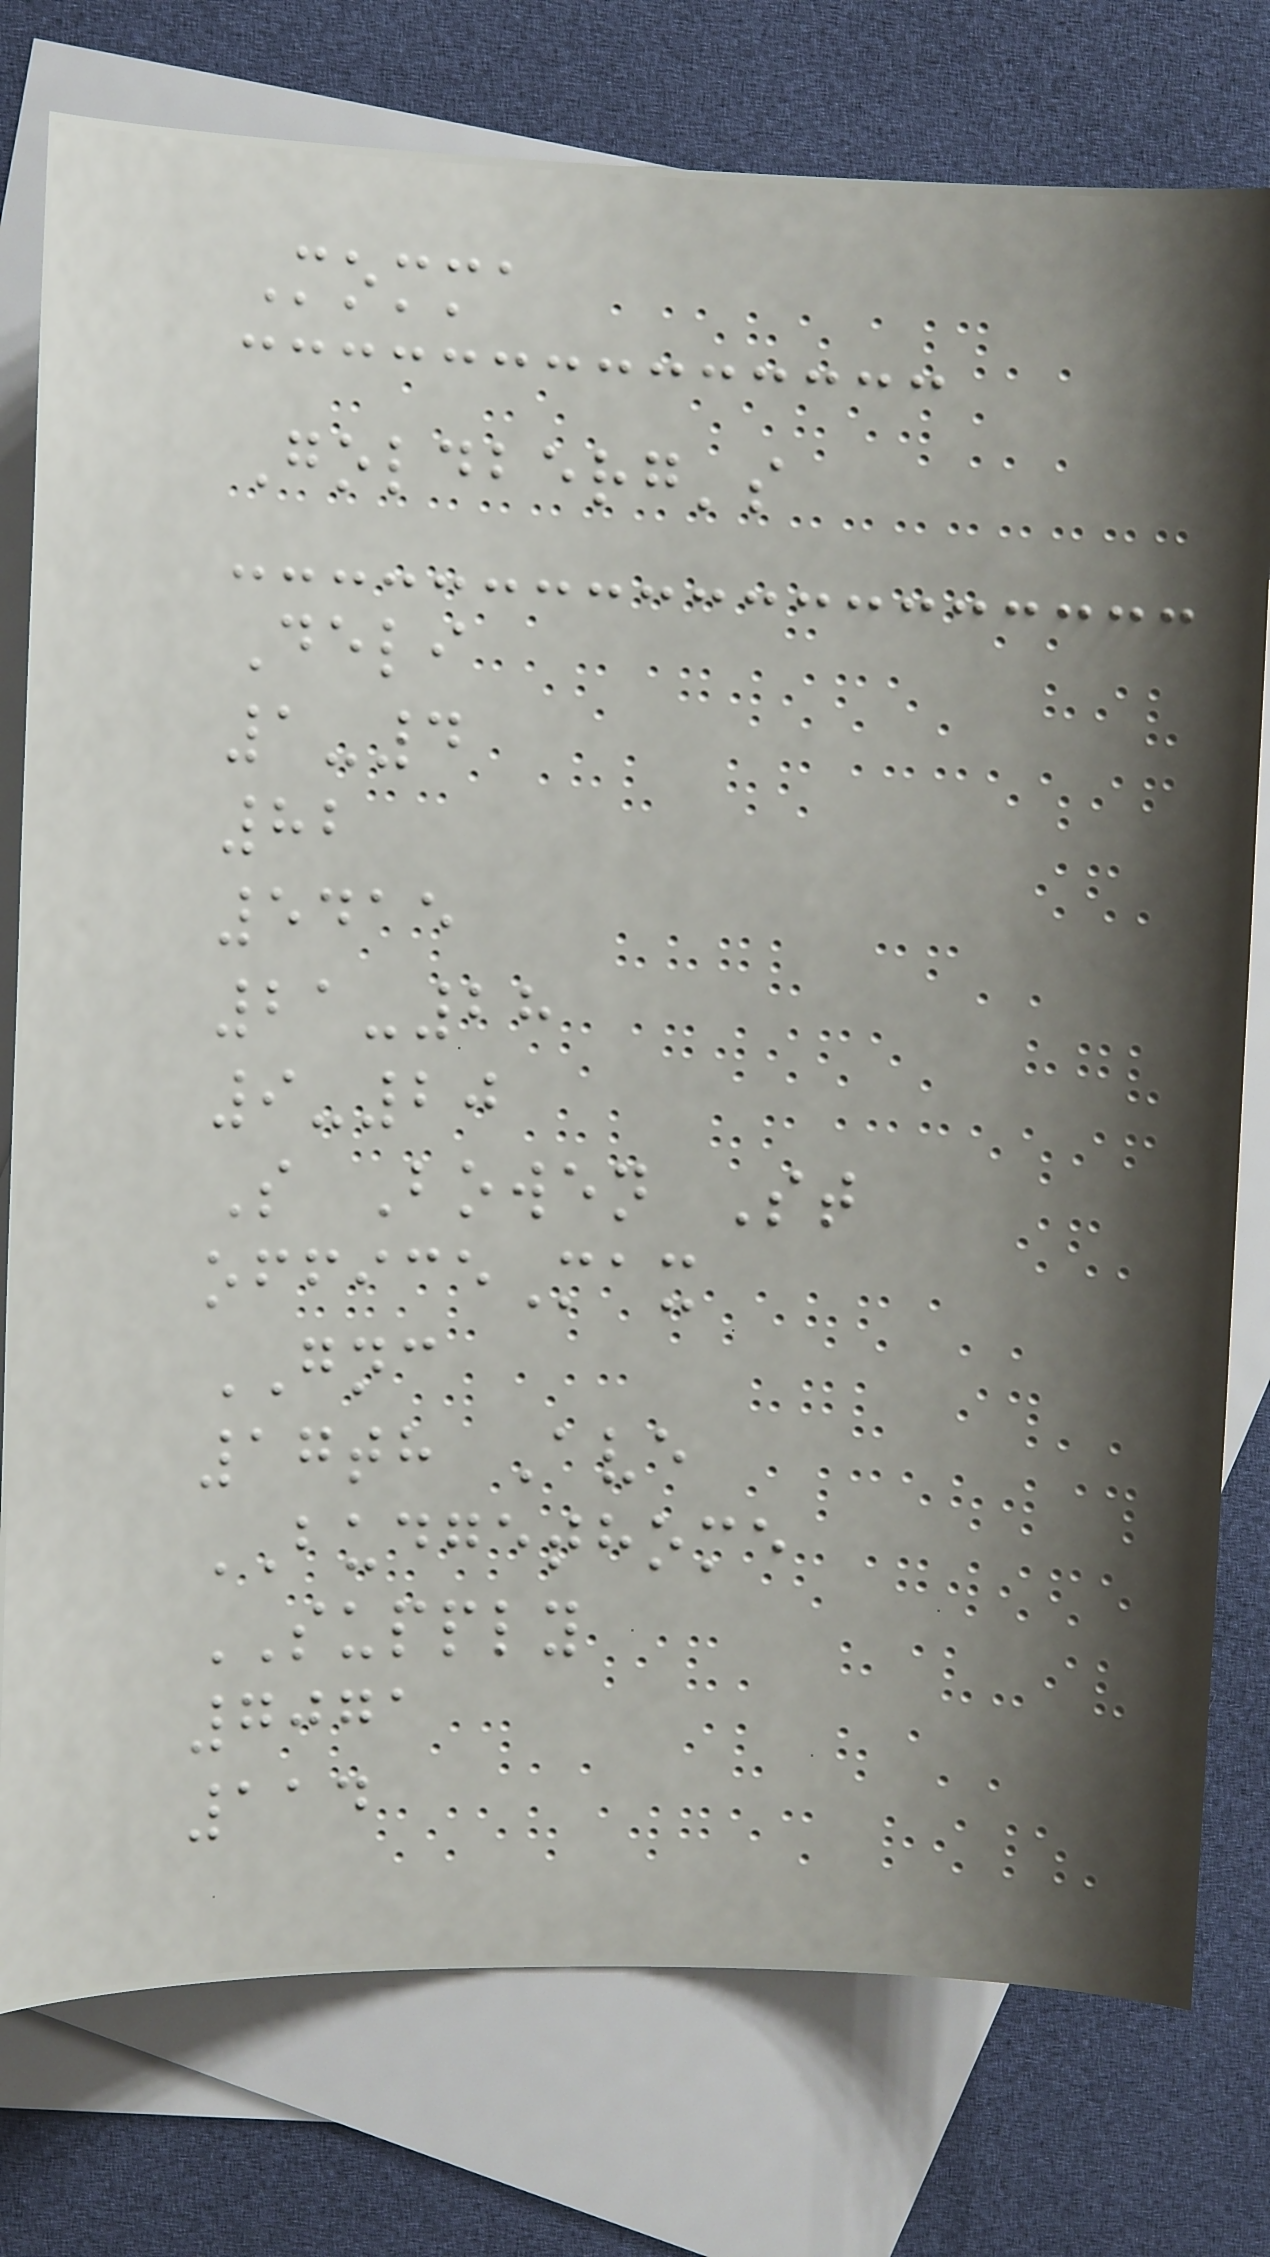Momma
Goldberg's
Deli
1-4
82
5415
21-28
9-20
S Bowen St
officeMax
GNC
17th Ave
BUDGETHOME
SUPPLY
7071
114
